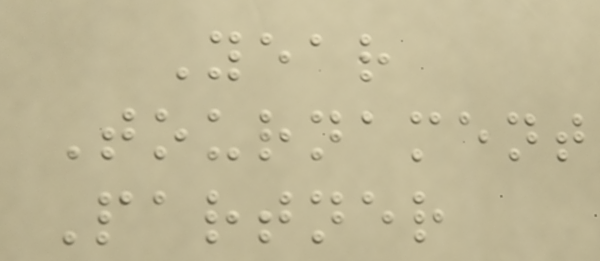Year
Tournament
Partner
